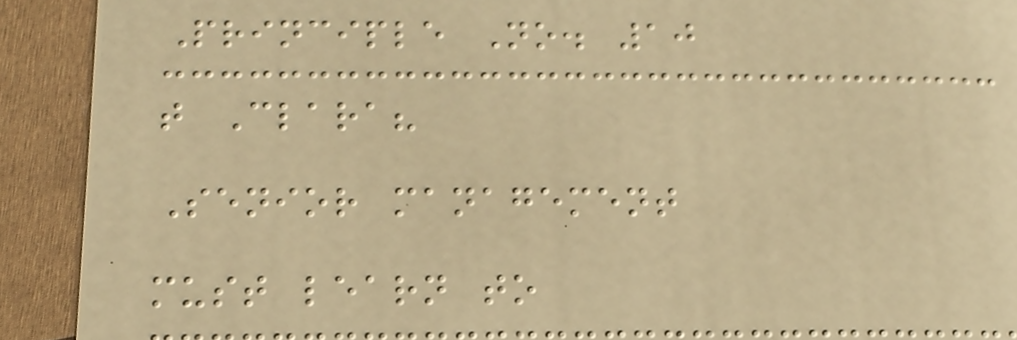Principle No. 10
t Clara?
Senior management
must learn to
